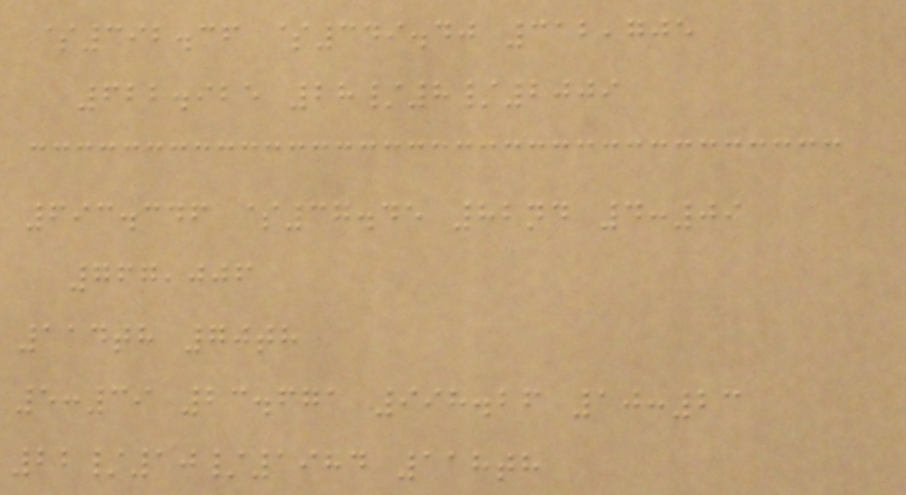$392.36 $349.40 312,705
622.925 28/8/2009
693.346 $37.45 82nd 4:09
767,006
114th 70th
5:39 23.671 998.26 10:23
22/10/1984 118th
